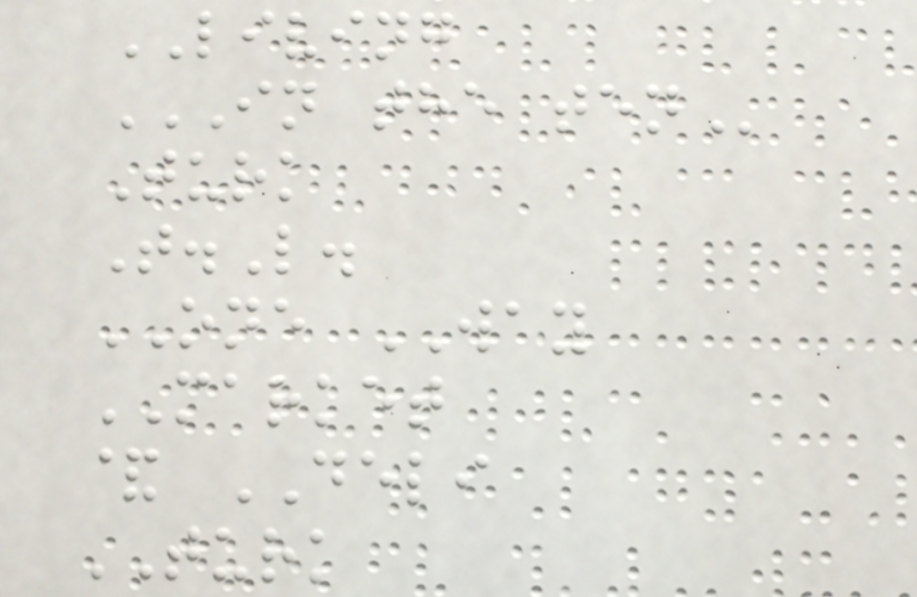LIVING
IN THE TEN
Turk
T.L.
ONE WAY
MARKET
& DELI
TURK
